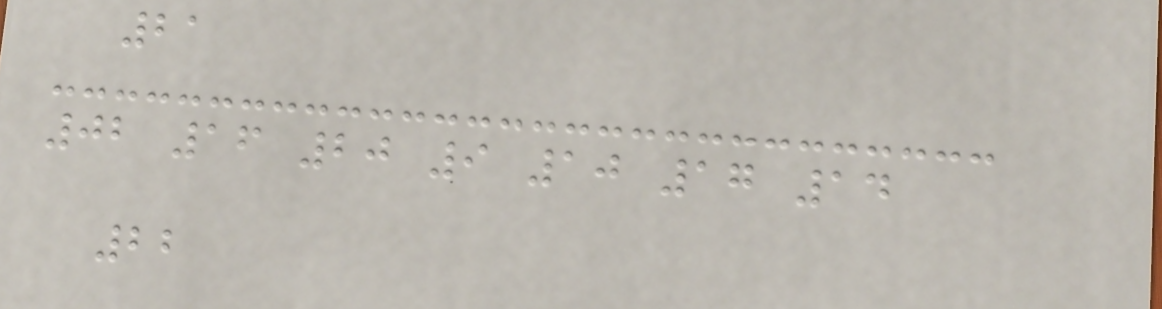21
02 16 20 9 10 17 14
22
